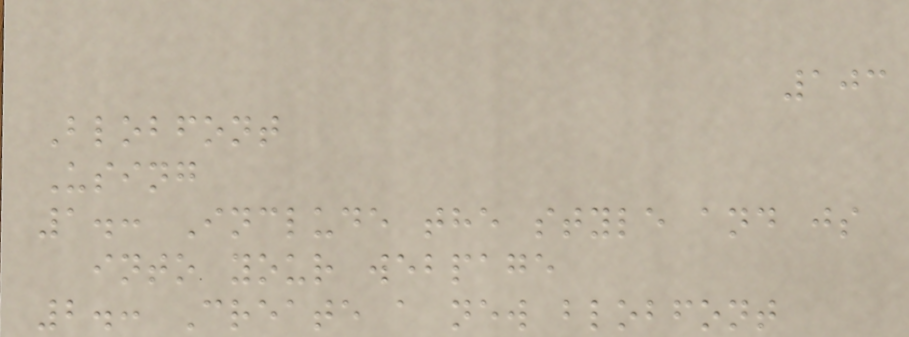103
Blobfont
Using
1.: Include the style and js
into your webpage
2.: Create a new blobfont
